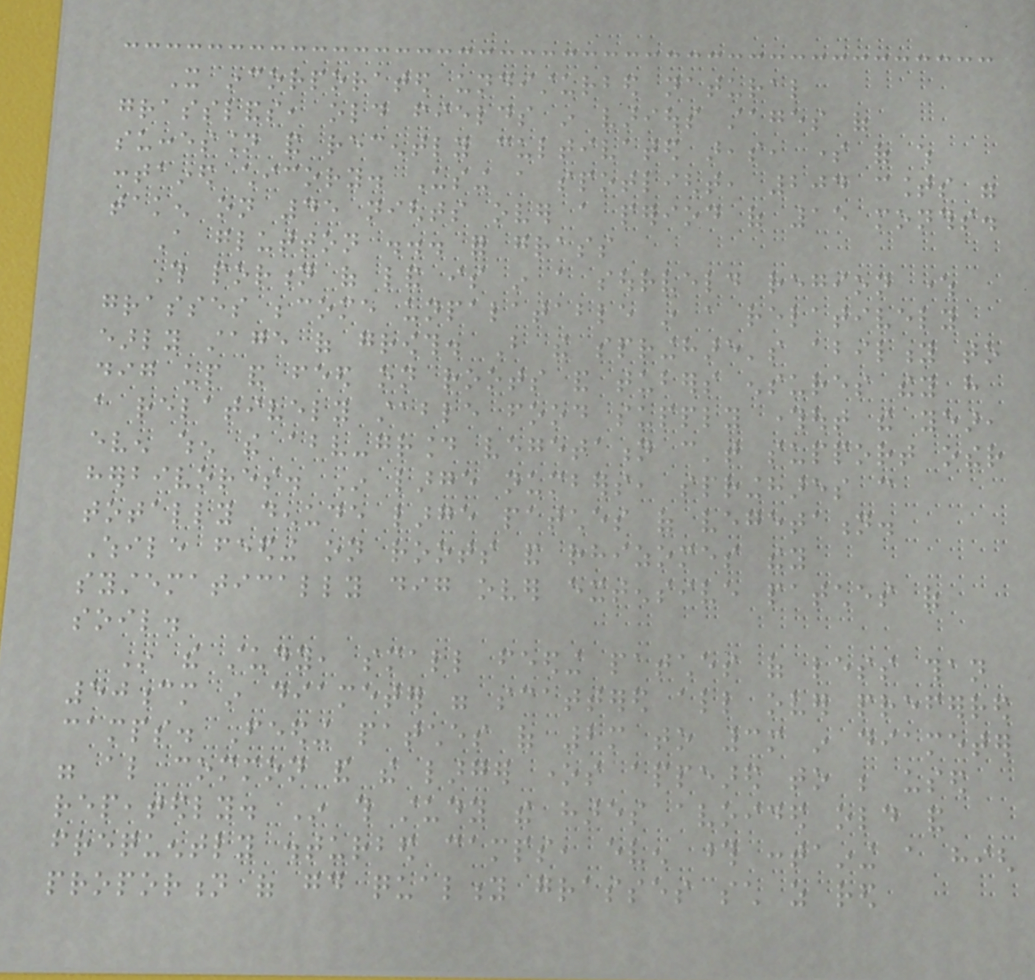It incorporated undisturbed natural
grasslands, old fields in various stages of
succession and recently cultivated areas, some of which
contained chicory. Using a spotlight, 204 counts were
taken on 45 nights over a period of 15 months.
A glutton ... for grass
This portion of land is in a sourveld region where
grasses become unpalatable in a relatively
early stage of growth. But the springhare's ability to
dig up and feed on roots and tubers ensures they have
a relatively stable food supply throughout the year,
even when the above-ground vegetation can't support other
herbivores. In large numbers, springhares can
totally denude large patches of vegetation.
While feeding on roots and rhizomes they
systematically dig over extensive patches of
soil.
In the study, small feeding patches of less than
50cm in diameter were scattered all over preferred
camps. Feeding patches of 2m to 3m in diameter
were also common and the larger ones appeared to be used
repeatedly. In this study the hares avoided old and
frequently disturbed camps, even those containing a high
proportion of good quality grasses such as red
